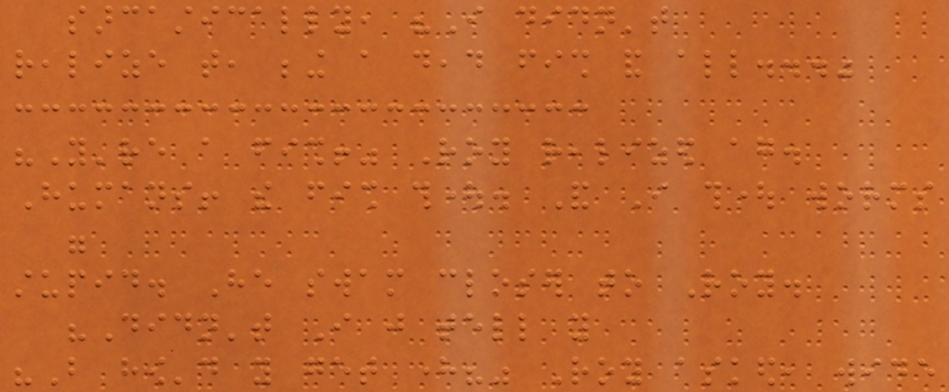sarcastically, "I didn't
realize that, being a dead fish and all..."
"You're a fish!" Roy realized again.
Humans! the fish thought. And I thought worms
were
stupid. He swam closer to Roy.
"Didn't I just tell you
"But how'd you get here?" Roy asked, wide
